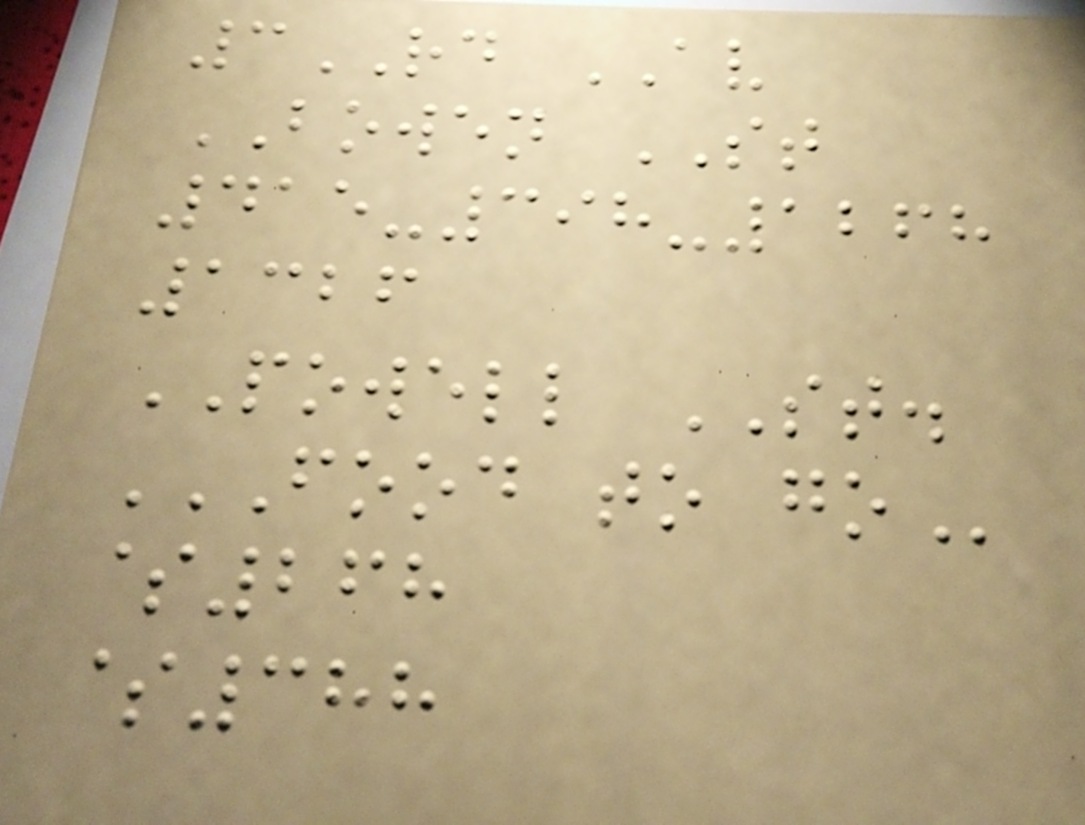3RD AV
BOWEN ST
415-398-1268
1326
POWELL ST.
FOOD TO GO
$268
$388
